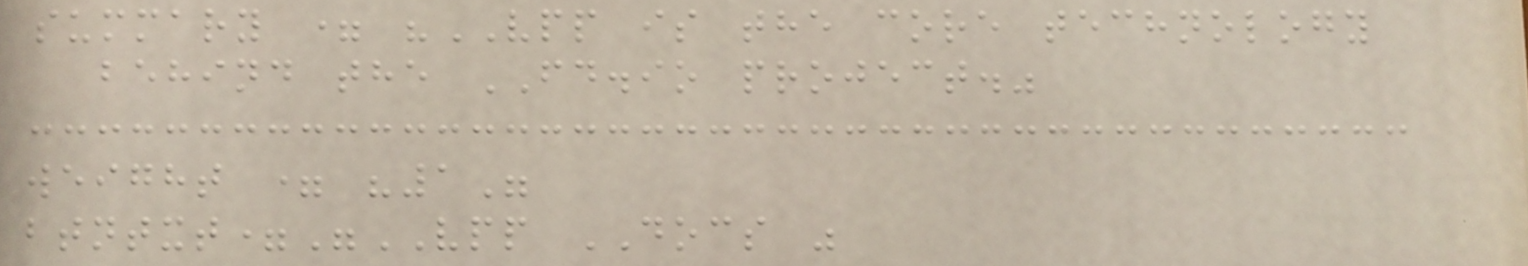summary = "VPP is the core technology
behind the FD.io project."
weight = "1"
btntxt="VPP DOCS "
